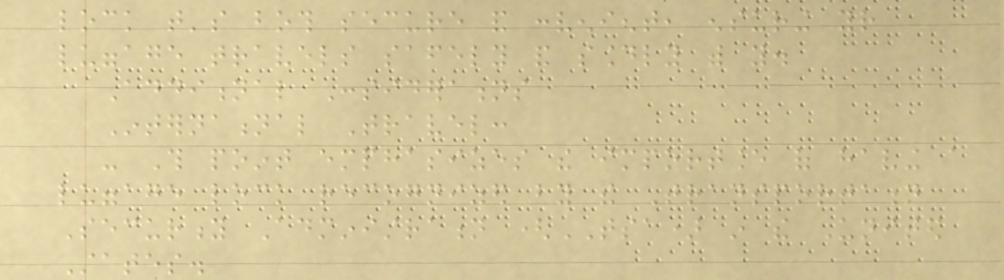lock that's both secure and convenient, ensuring your
luggage travels safely and soundly with you.
Additional Considerations
International Travel:
- This point emphasizes the importance of having a
luggage lock recognized by the Transportation
Security Administration (TSA) in the United
States.
